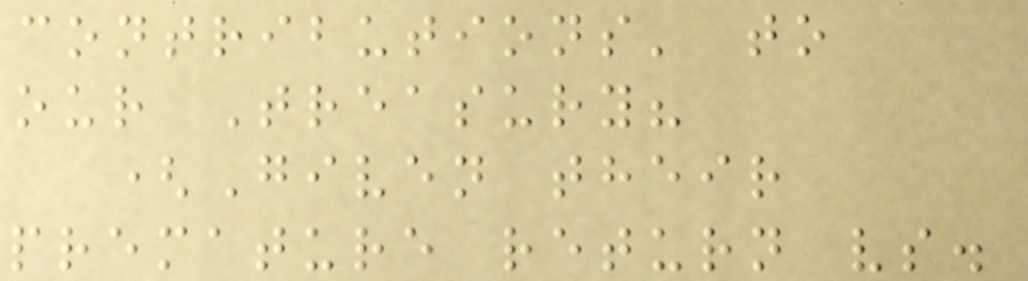contributions' to
our Treasury?
(Given their
premature return vs.
